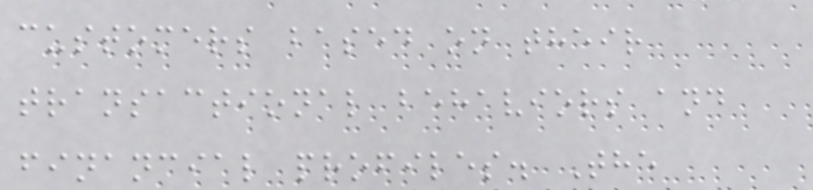customers based on their
transactional behaviors and
financial profiles. The
